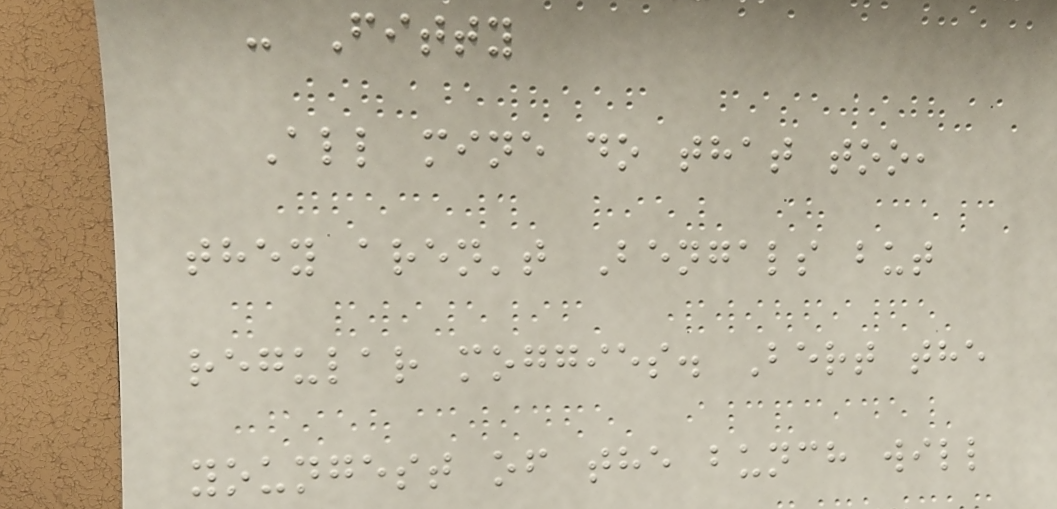- Fitty
All mine do that too,
they aren't Bengals but
regular moggies. Bert the
youngest of the bunch will
